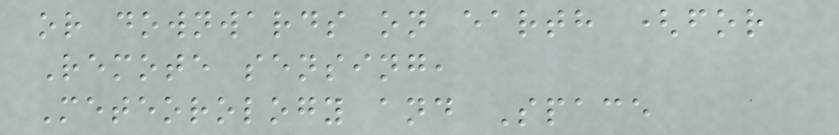or downwards on earth (for
Remote sensing,
Meteorology and Space
